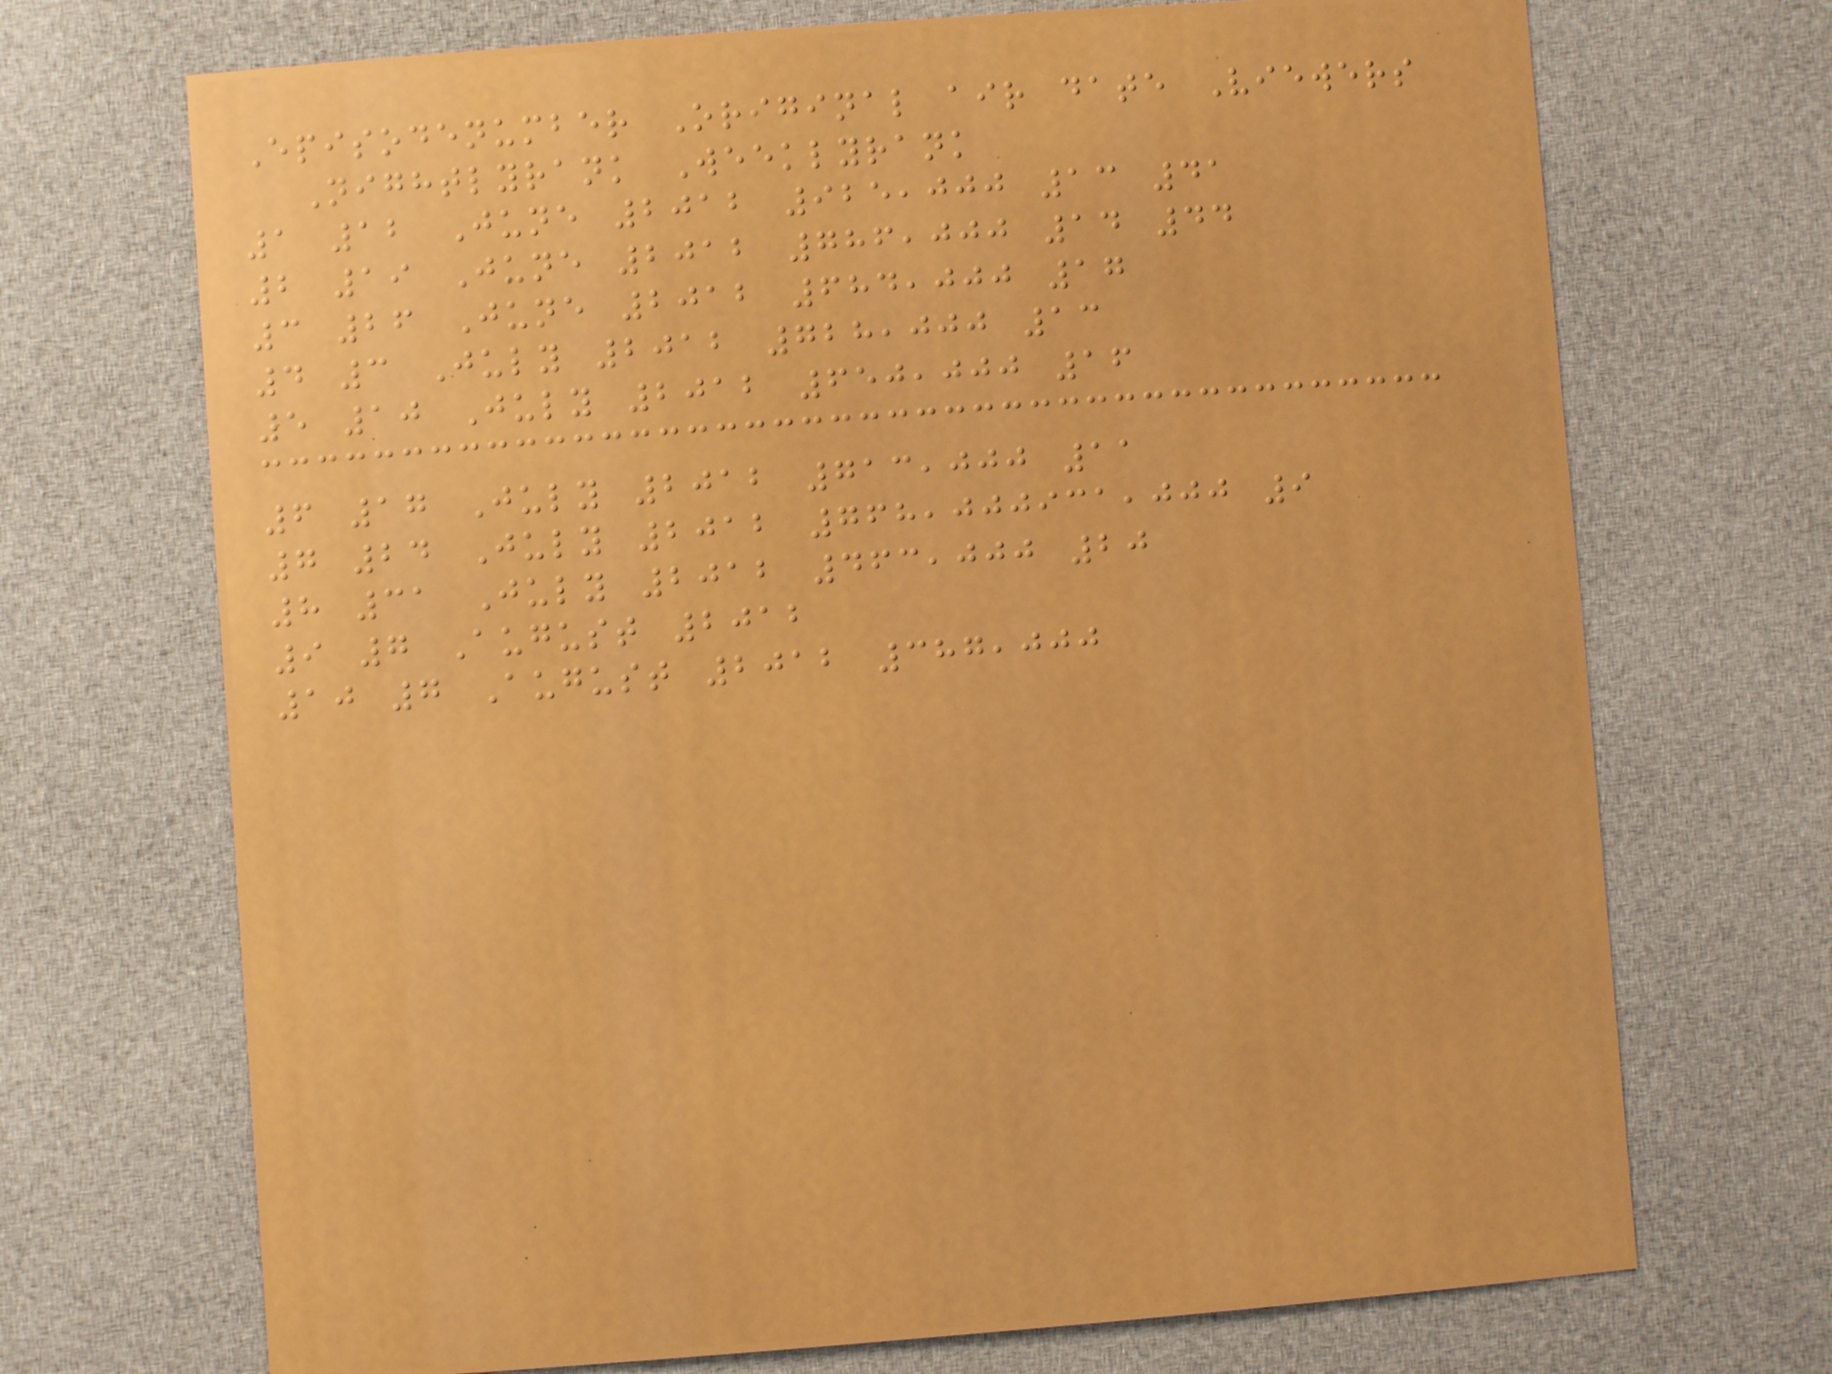Episodenumber Original air date Viewers
Nightlyrank Weeklyrank
1 12 June 2012 925,000 13 41
2 19 June 2012 786,000 14 44
3 26 June 2012 684,000 17
4 3 July 2012 728,000 13
5 10 July 2012 650,000 16
6 17 July 2012 713,000 11
7 24 July 2012 768,000931,000 9
8 31 July 2012 463,000 20
9 7 August 2012
10 7 August 2012 387,000
